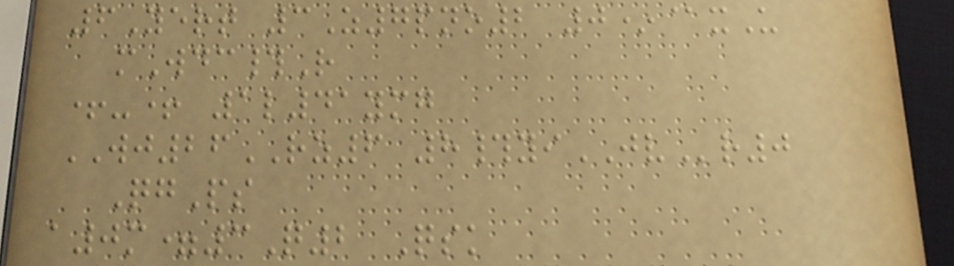6Yert 3Z7pno2 0*@xU
mWdc#R
+-+ 1l41ymg
WJ26RZ6 8#yiJVr0
QgPs
a0m=3Q2 Qsk
